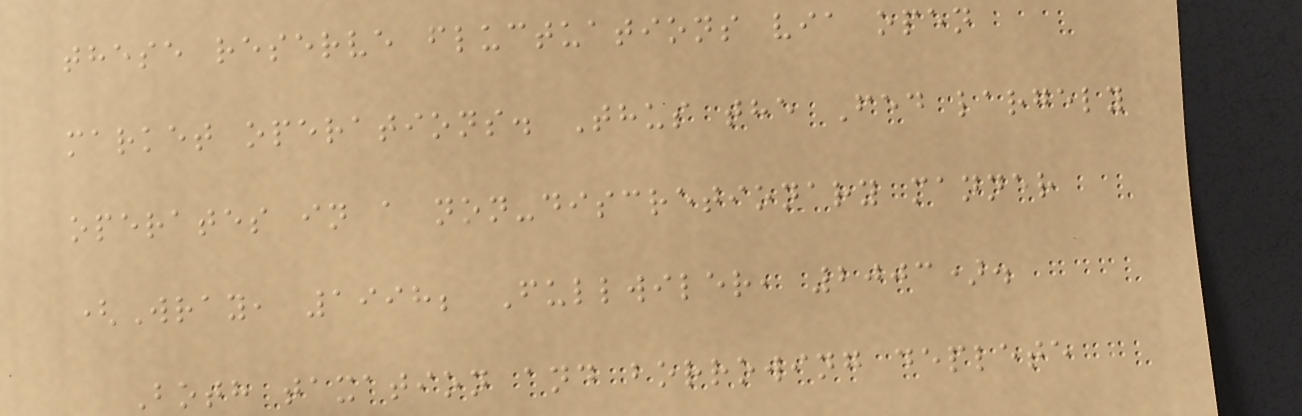these reserve fluctuations via open
market operations. Thus the Fed largely
operates in a non-discretionary manner
(Wray, 1998; Fullwiler, 2003).
Both taxation and borrowing deplete
